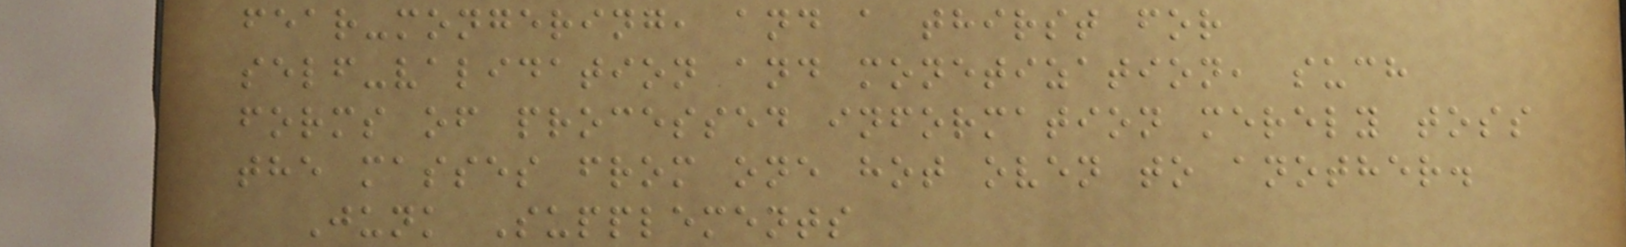fear-mongering, and a thirst for
self-validation and monetization, such
forms of processed information merely toss
the masses from one hot oven to another.
Junk Supplements
